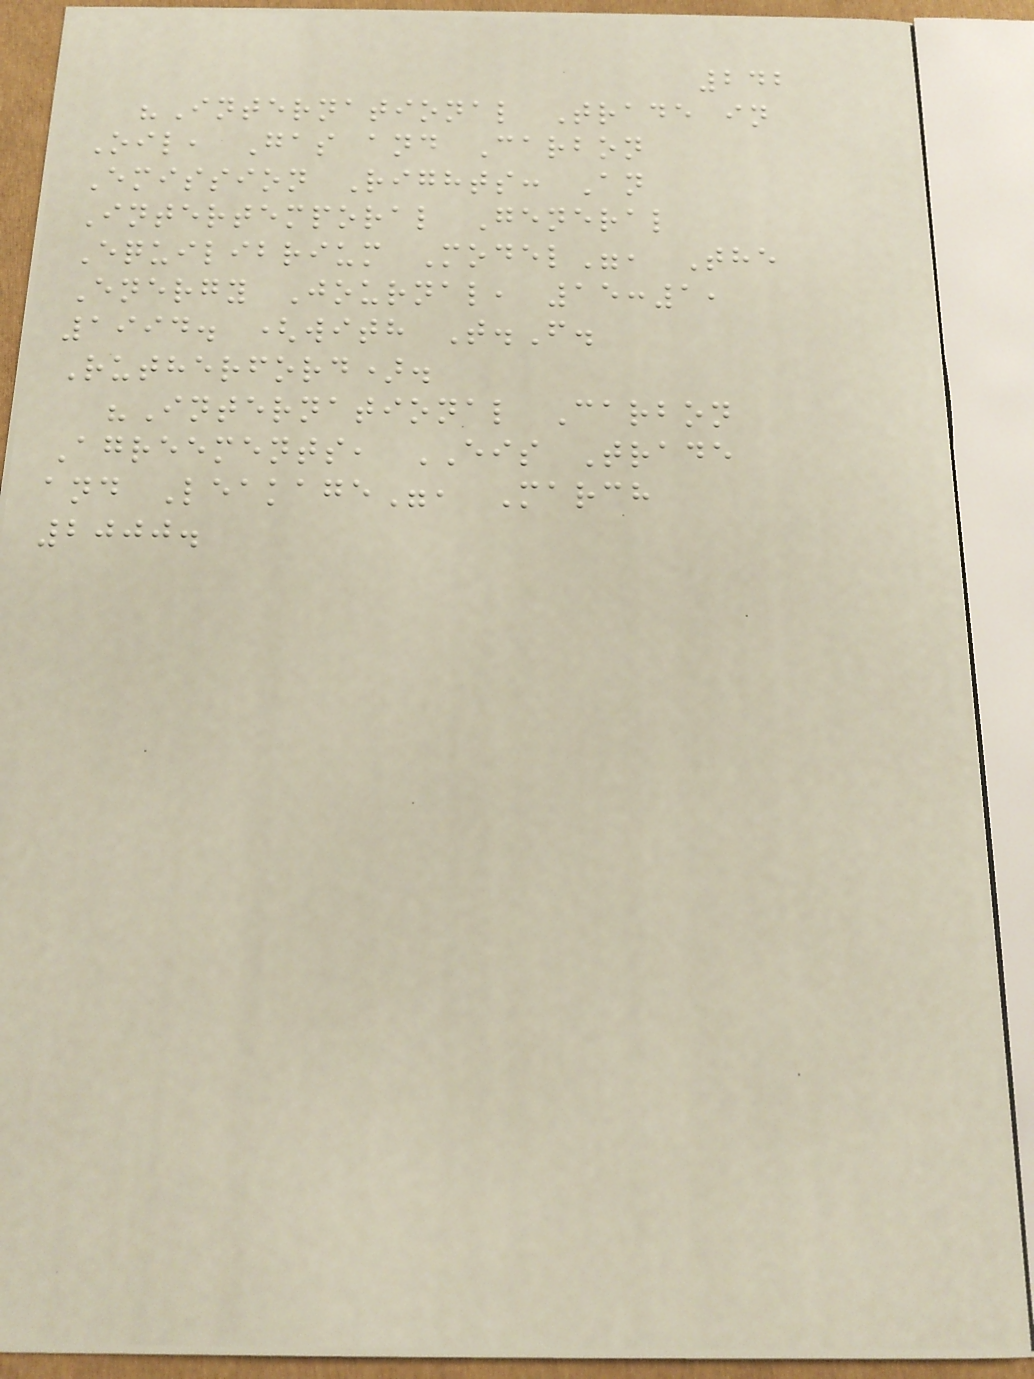242
"International Trade in
Oil, Gas and Carbon
Emission Rights: An
Intertemporal General
Equilibrium Model", The
Energy Journal, 15:1,
1994. (with T.F.
Rutherford).
"International Carbon
Agreements, EIS Trade
and Leakage", March
2000.
